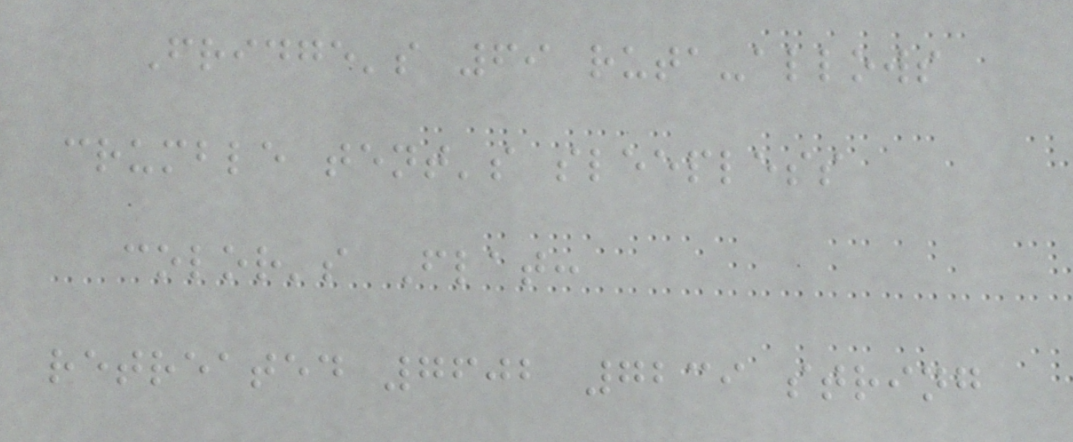Fridge's 69 ruta-allows
crumble tent's sleepless
color's Flat:
retreated 7602 7239 string
